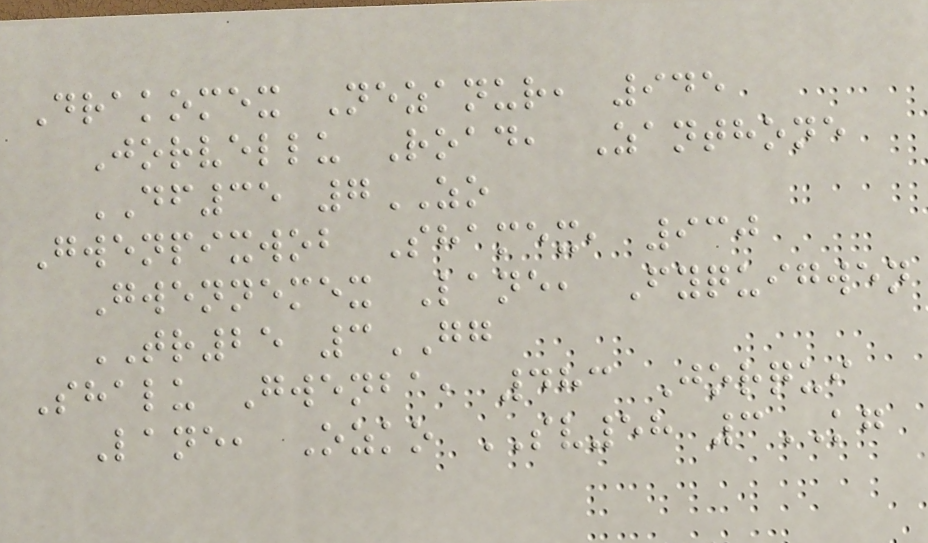Drakomex Nezanur, 945
Jorvellu Road, Zanthone
DF35 7ZO
Gwenpixwob Shamex, 930
Gwennemex Lane, Fyquigwen
TR25 3GG
Shalu Gwenba, 483 Jorqui
Lane, Ozko SV58 3KG
